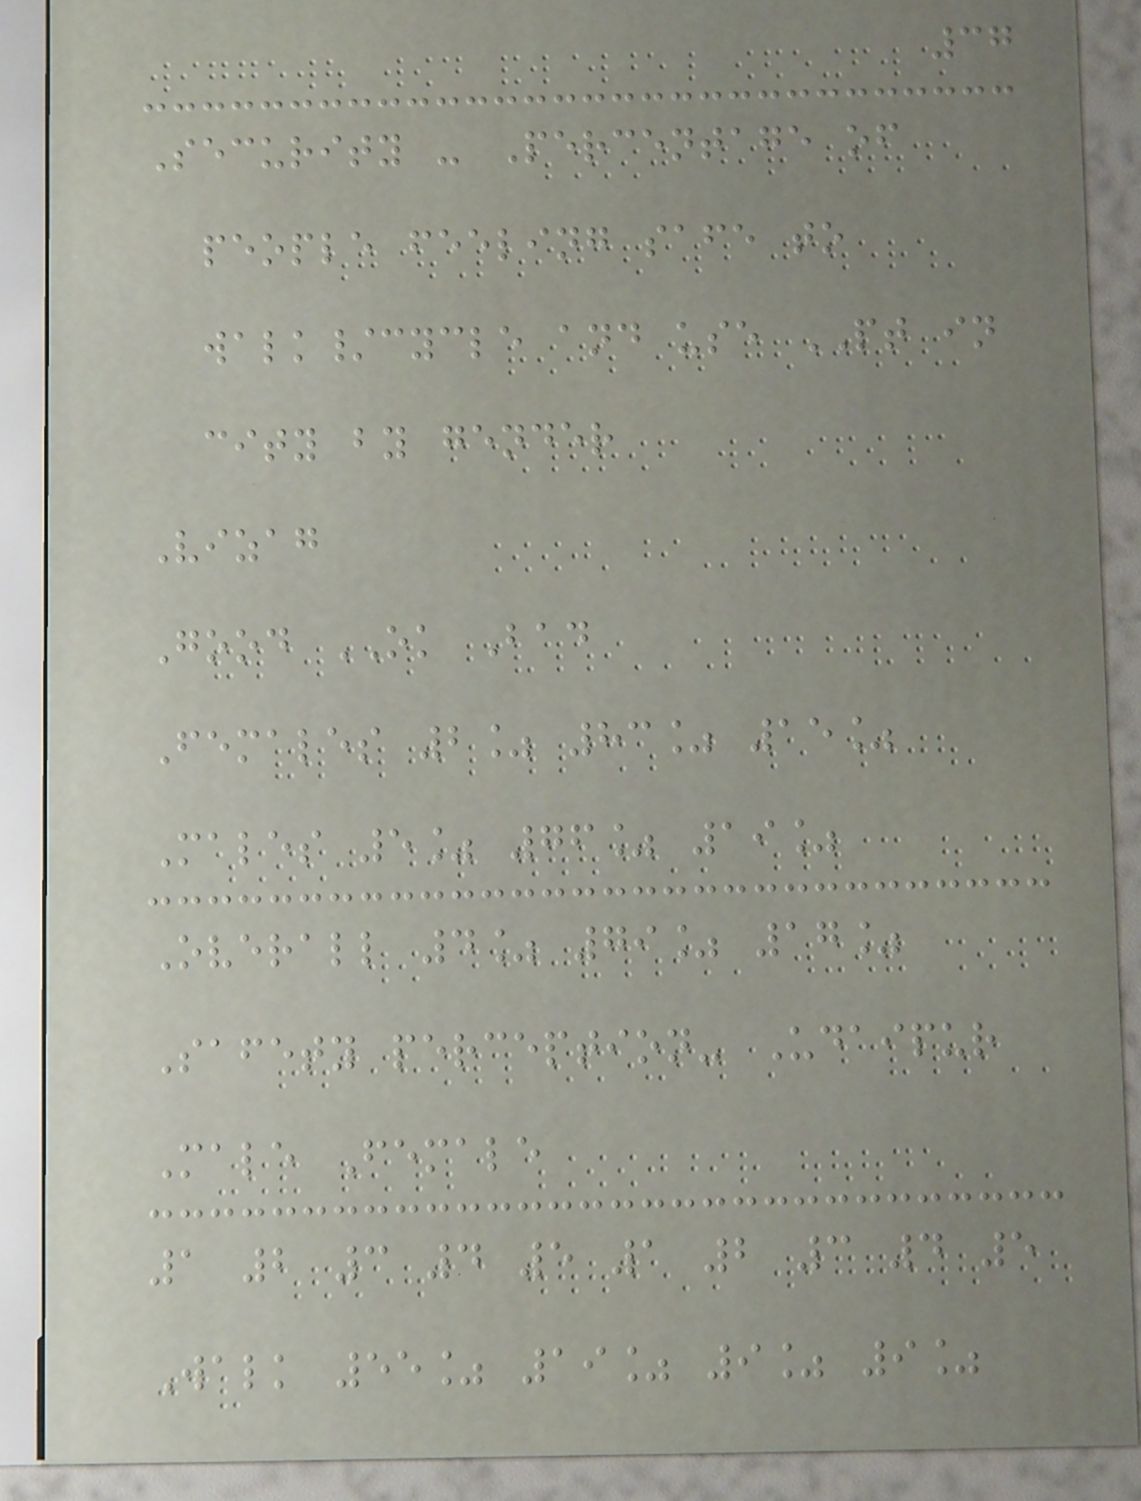37
Security - Percentage of
people feeling safe to
walk/cycle and use PT in
city by gender
Vizag
Good OK Bad
Females 2% 83% 15%
Males 5% 76% 19%
Overall 4% 79% 17%
Safety perception- Udaipur
Male Female
1 2 3 4 5 1 2 3 4 5
Walk 55% 19% 9% 9%
